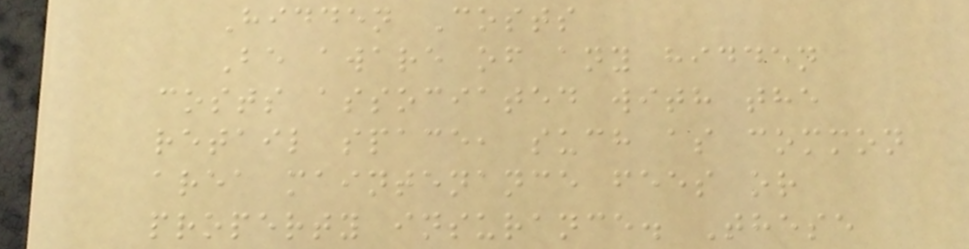Hidden Costs
Be aware of any hidden
costs associated with the
retail space, such as common
area maintenance fees or
property insurance. These
